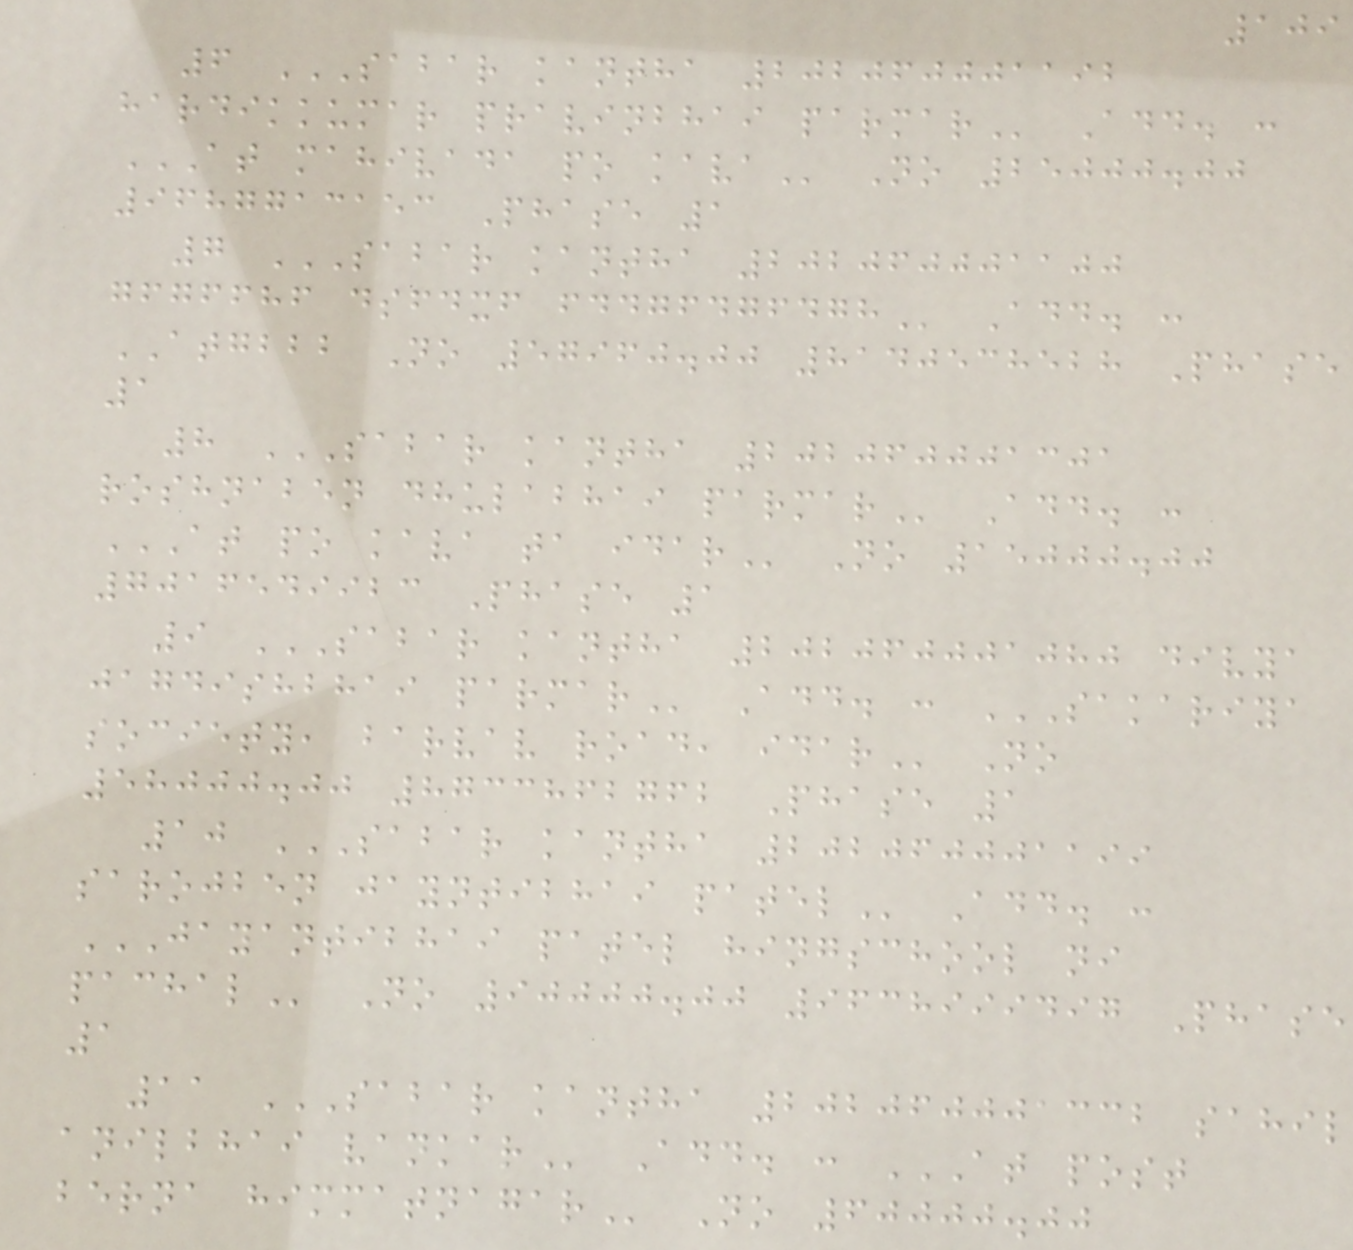109
6 SABAR KANTHA 202060001192
HARDIKKUMAR PRAVINBHAI PARMAR Add. :
AT MAHIVADA PO KAVA No 25000.00
9687713153 Phase 1
7 SABAR KANTHA 202060001100
GFGFFHF DSFDXF FDDGFDGFDGH Add. :
ATGBBB No 57960.00 8140538528 Phase
1
8 SABAR KANTHA 202060001301
ROSHNABEN DHULABHAI PARMAR Add. :
AT PO KAVA TA IDAR No 15000.00
7016549923 Phase 1
9 SABAR KANTHA 202060001080 DIVYA
JAGDISHBHAI PARMAR Add. : SAKARIYA
SOCIETY, BARVAV ROAD, IDAR No
58000.00 8733862762 Phase 1
10 SABAR KANTHA 202060001199
SAROJBEN JAYNTIBHAI PATEL Add. :
JAYANTIBHAI PATEL HINGSCHOOL NI
PACHAL No 90000.00 9638999497 Phase
1
11 SABAR KANTHA 202060001332 SAHIL
ANILBHAI VANKAR Add. : AT POST
BERNA HIMMATNAGAR No 60000.00
